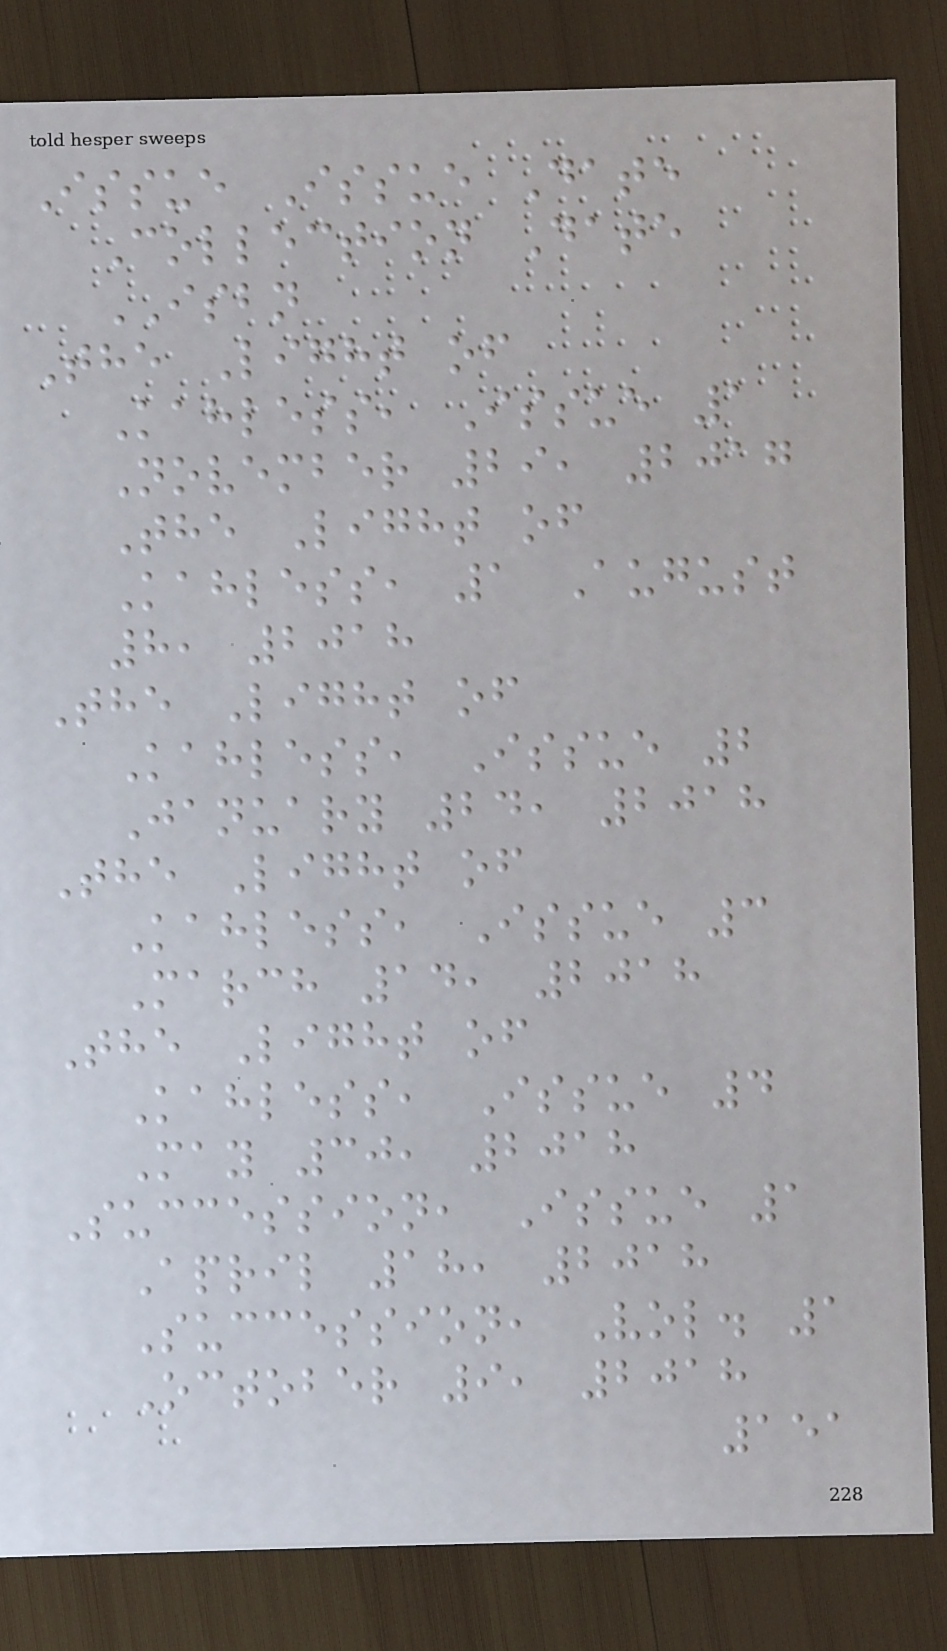Issue Issue Date
Collection Date
ISBN
The Light of
Kahless, Issue 1
November 29, 2017
The Light of
Kahless, 1 August
8, 2018
The Light of
Kahless, Issue 2
January 24, 2018
The Light of
Kahless, Issue 3
March 14, 2018
The Light of
Kahless, Issue 4
May 30, 2018
Succession, Issue 1
April 18, 2018
Succession, Vol. 1
October 9, 2018
151
